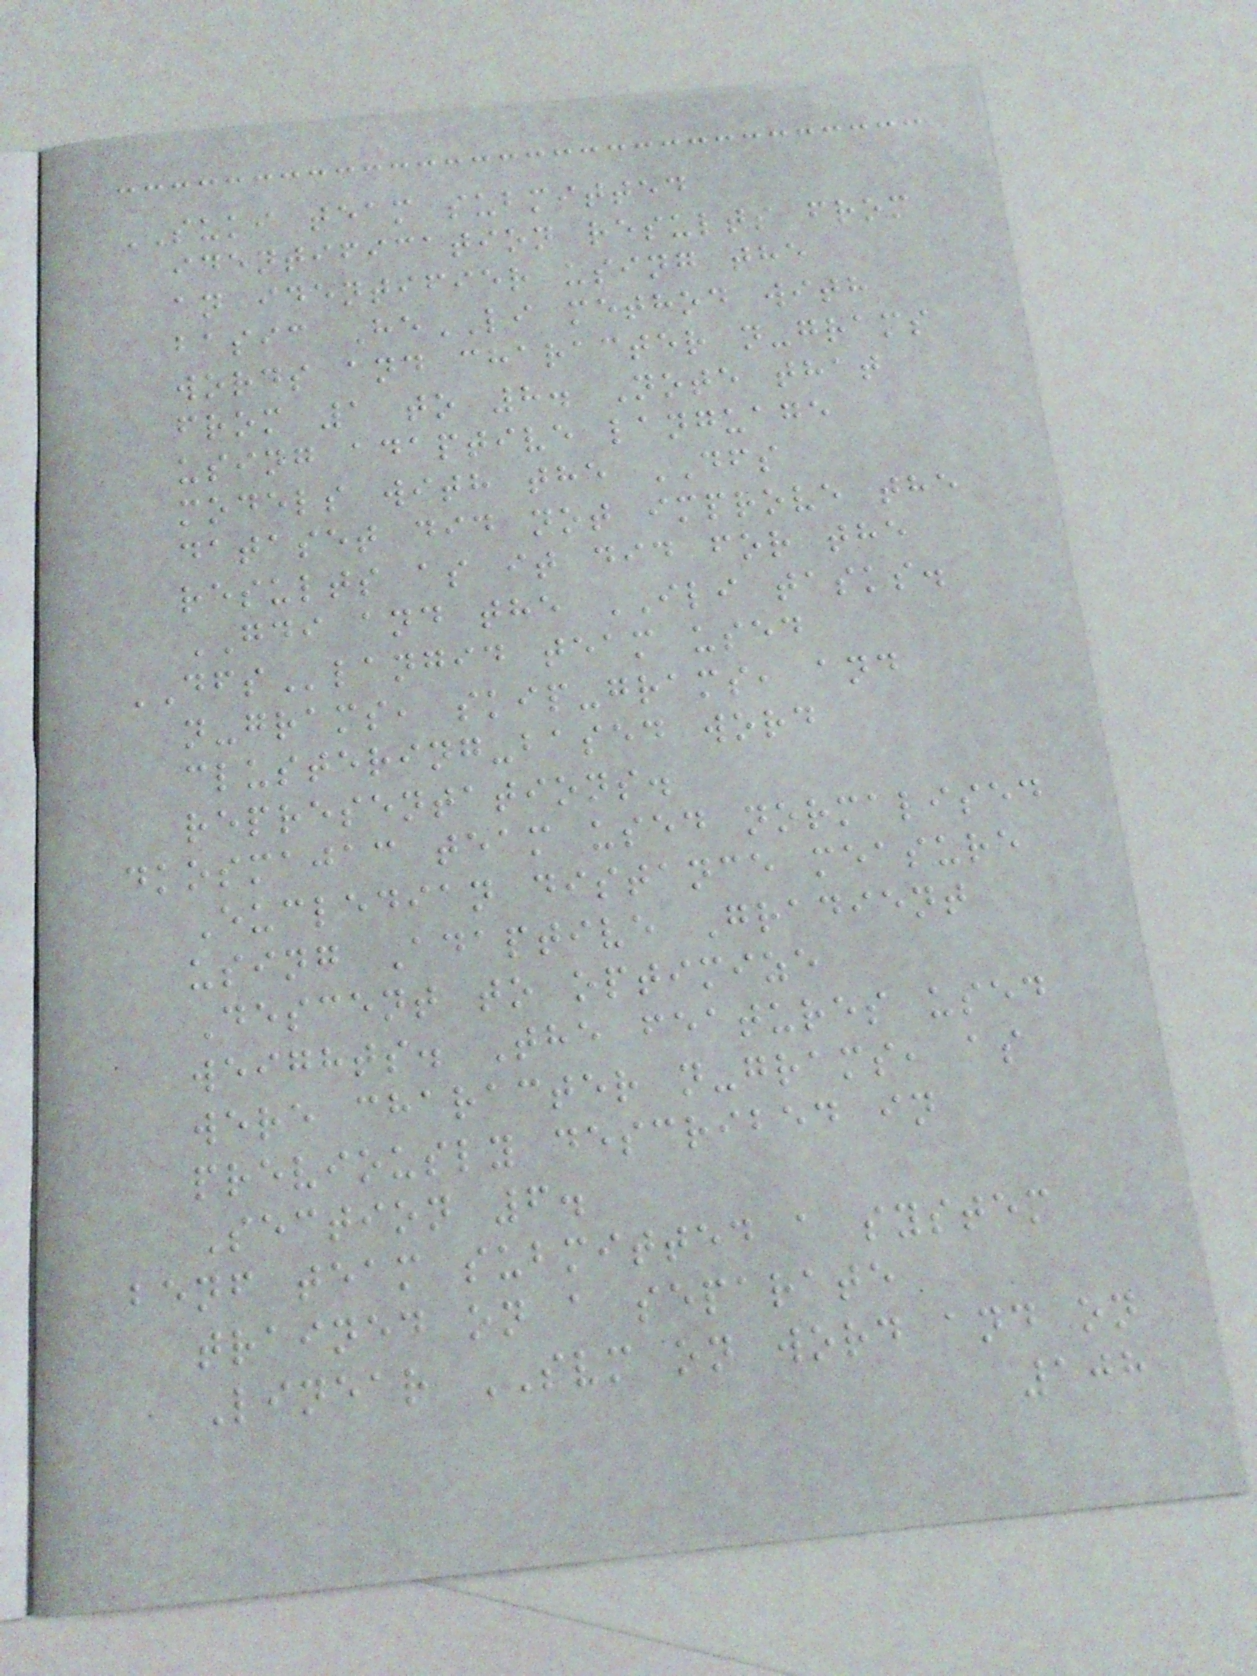SUKI team submitted
identification results from
an identifier using the
basic HeLI method with
words and character n-grams
from 1 to 8. Note that
using adaptive language
models with the DFS
dataset did not improve the
results as it did for the
GDI and the ILI tasks.
DFSlangid team used
n-grams, skip-grams, and
clustering-based word
representations.
dkosmajac team used normalised
Eucledian distance measure
using Adaptive Gradient
Descent to optimize
weights. The features used
were character n-grams, as
previously described in
Section 6.
benf team submitted a system
trained on a separate
Linear SVM on word and on
108
